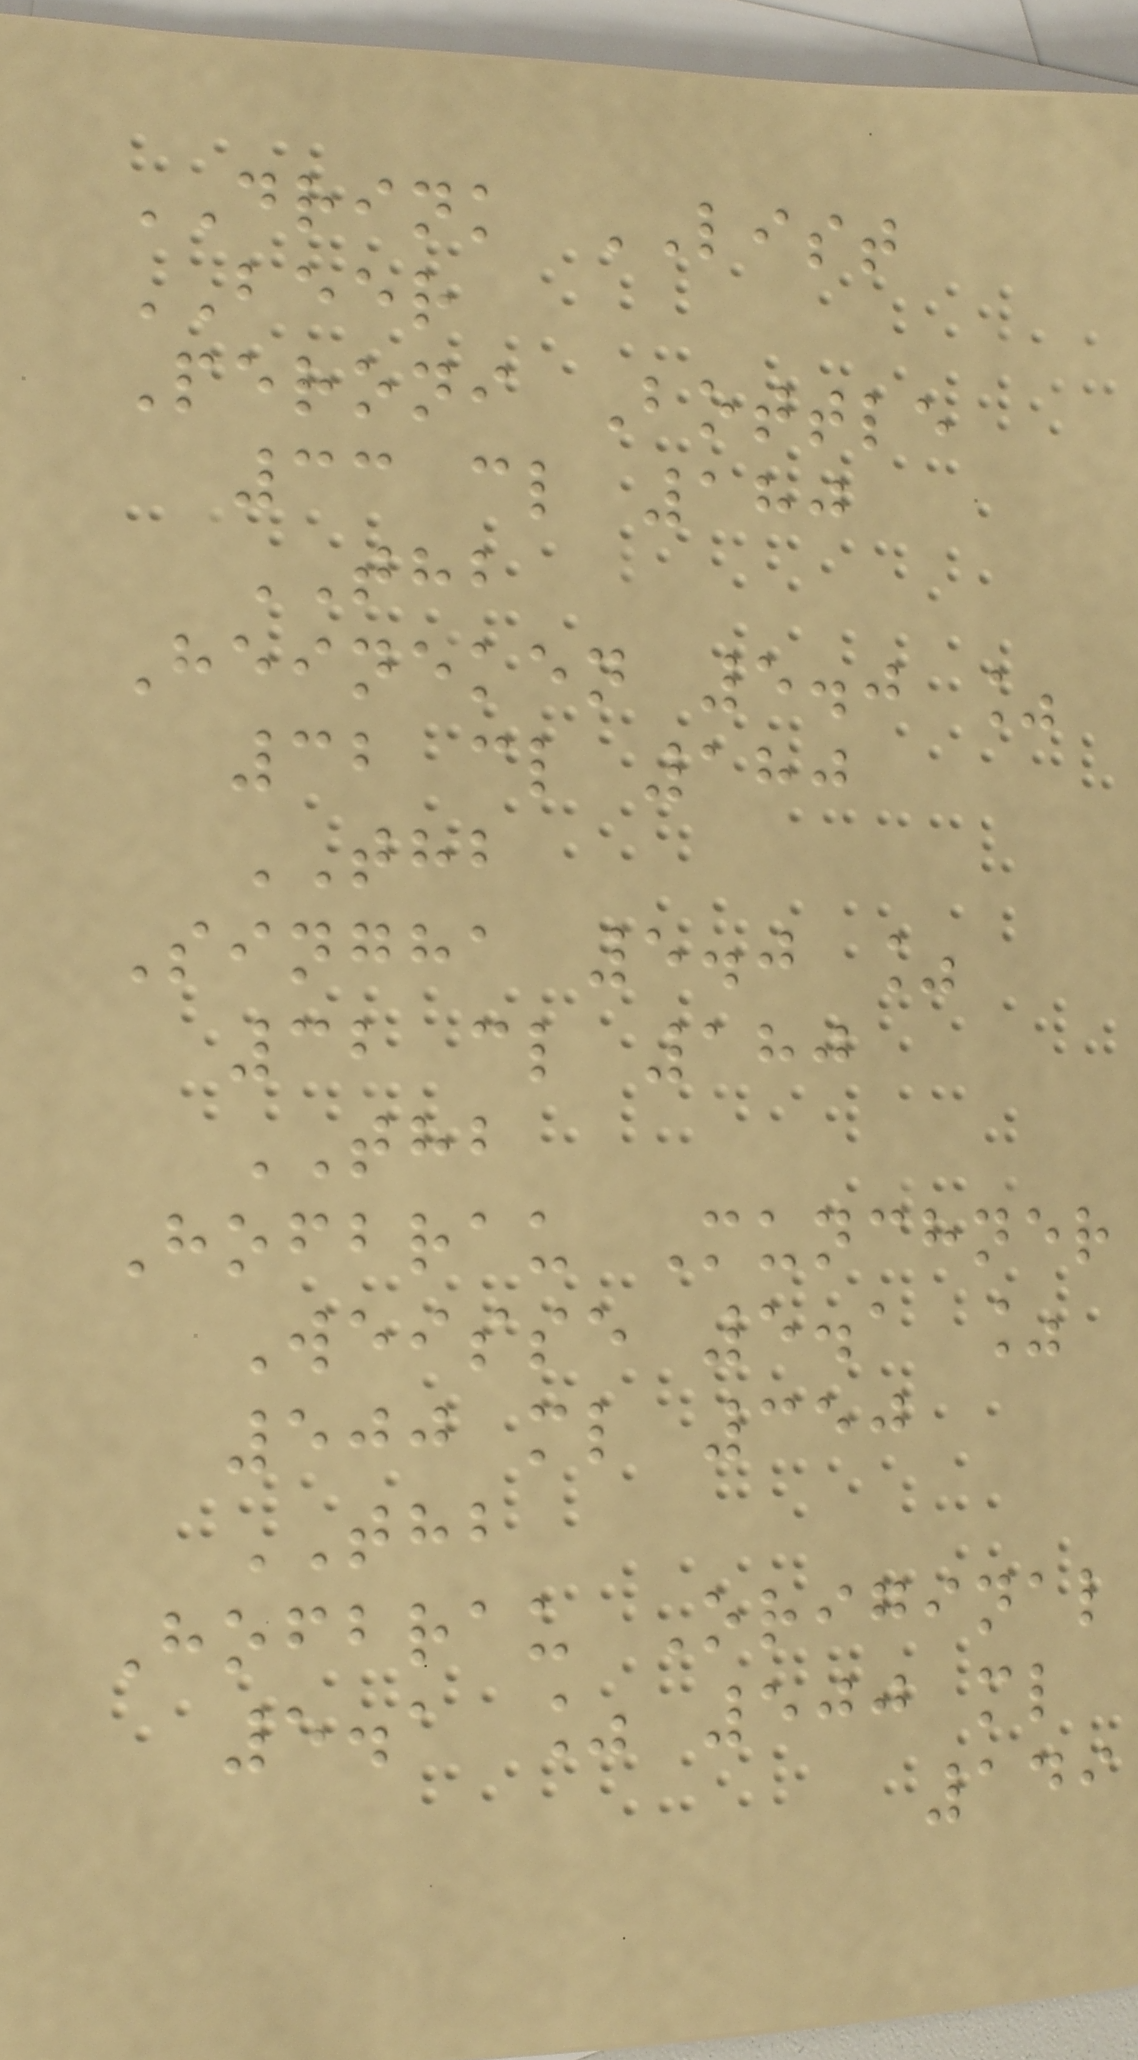DRINK LIST
BEER
Peroni Bottle
33 cl 180
THB
Heineken 5.0 %
32 cl 180
THB
Singha 5.0 %
32 cl 180
THB
Hofbrau Munchner
Weisse 5.1 %
500 ml 350
THB
Hofbrau Original
5.1 % 500 ml
149
